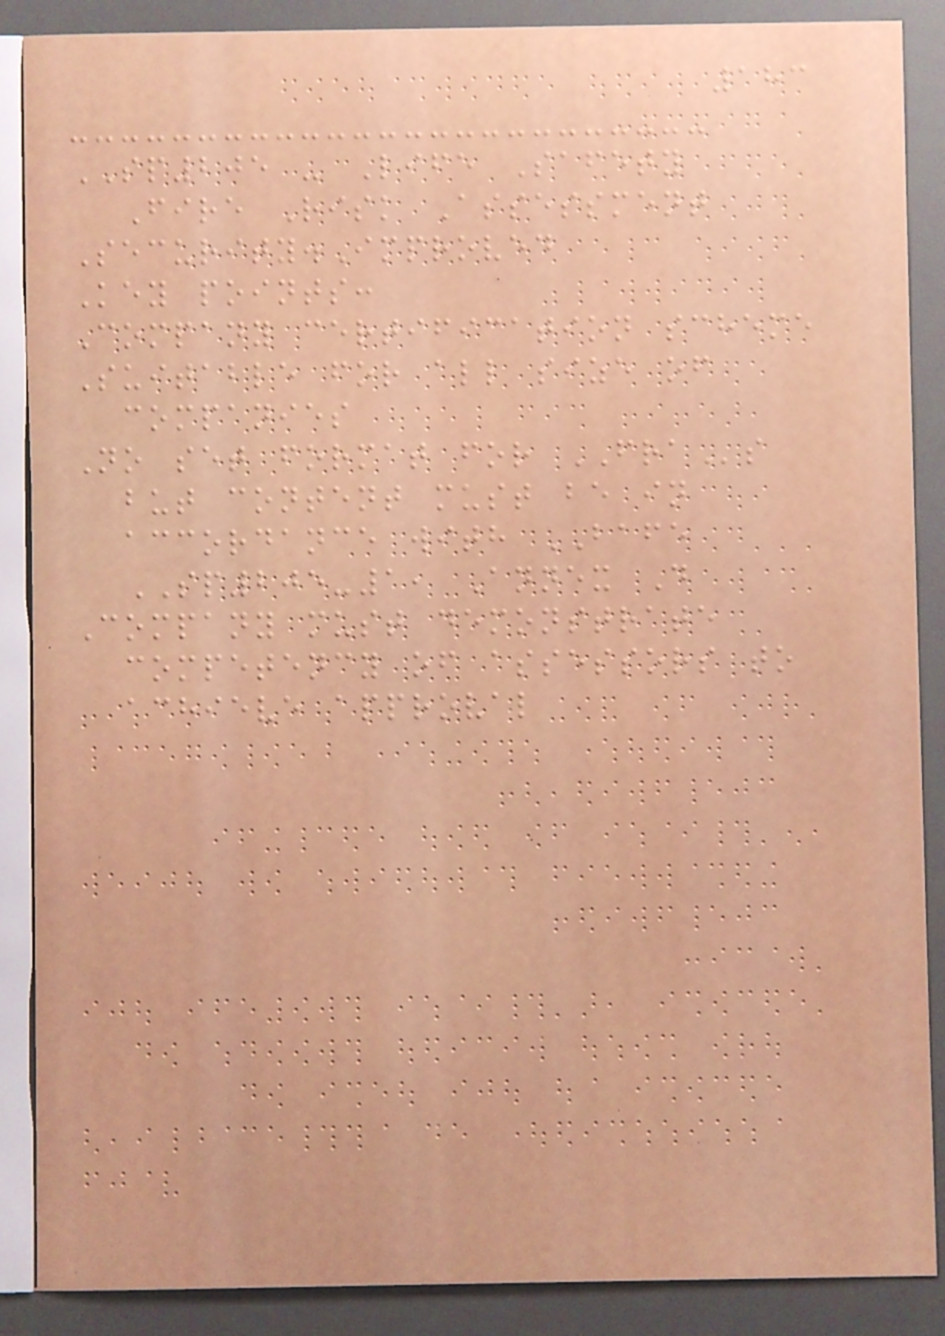183
SP205 - Life Safety
Fire Risk Assessment
Security.Improved
Key points:
Company certification scheme
Suitable for all size of
companies
No set format for FRAs
but content must be in
accordance with BAFE
SP205-1, Annex D
Company must demonstrate
competency of assessors to
achieve approval
